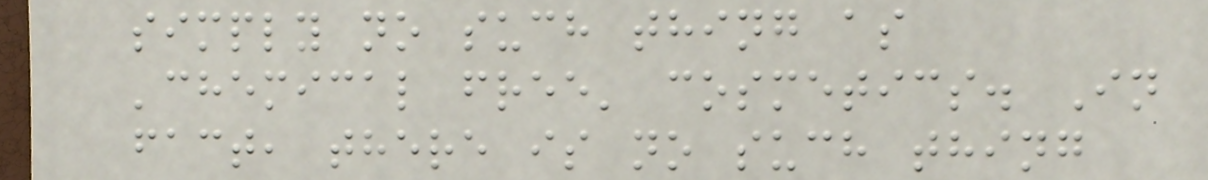simply no such thing as
'chemical free' cosmetics. In
fact, there is no such thing
